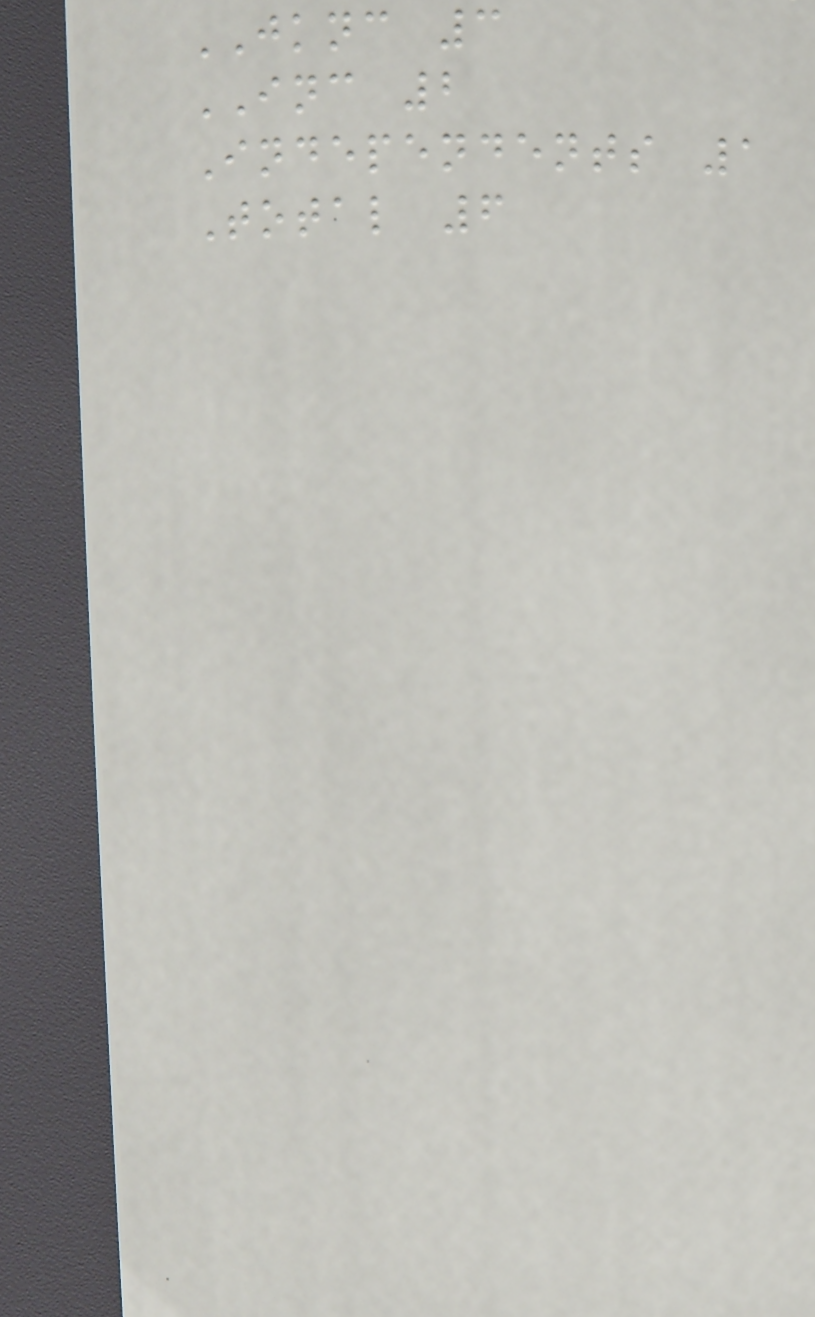JKNC 3
INC 2
Independents 1
Total 6
